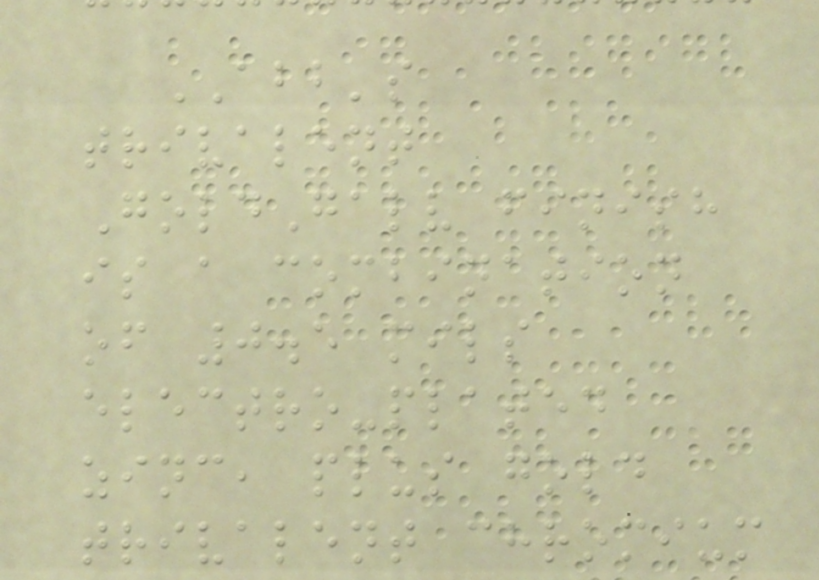ABB's
trivalent
GoldGalv finish
is a combination
of 0.5 mils
electro-plated
zinc, plus gold
trivalent chromium
